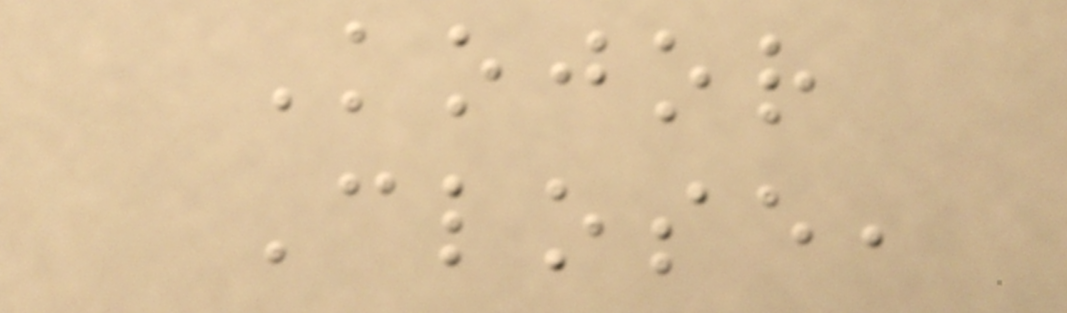Kojor
Close,
